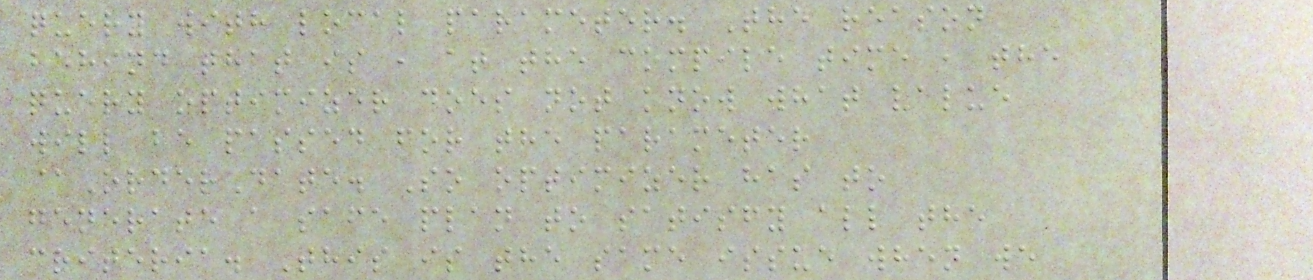query with local parameter. The reason
behind that is , at the compile time , the
query optimizer does not know what value
will be passed for the parameter
@OrderDate. So optimizer has to
generate a safe plan to satisfy all the
criteria. This is the same issue when we
